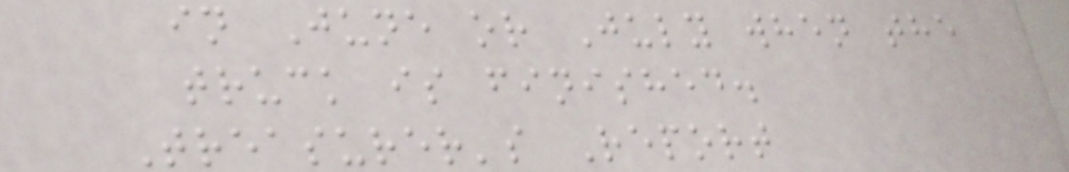in June or July when the
truck is finished.
Treasurer's Report
